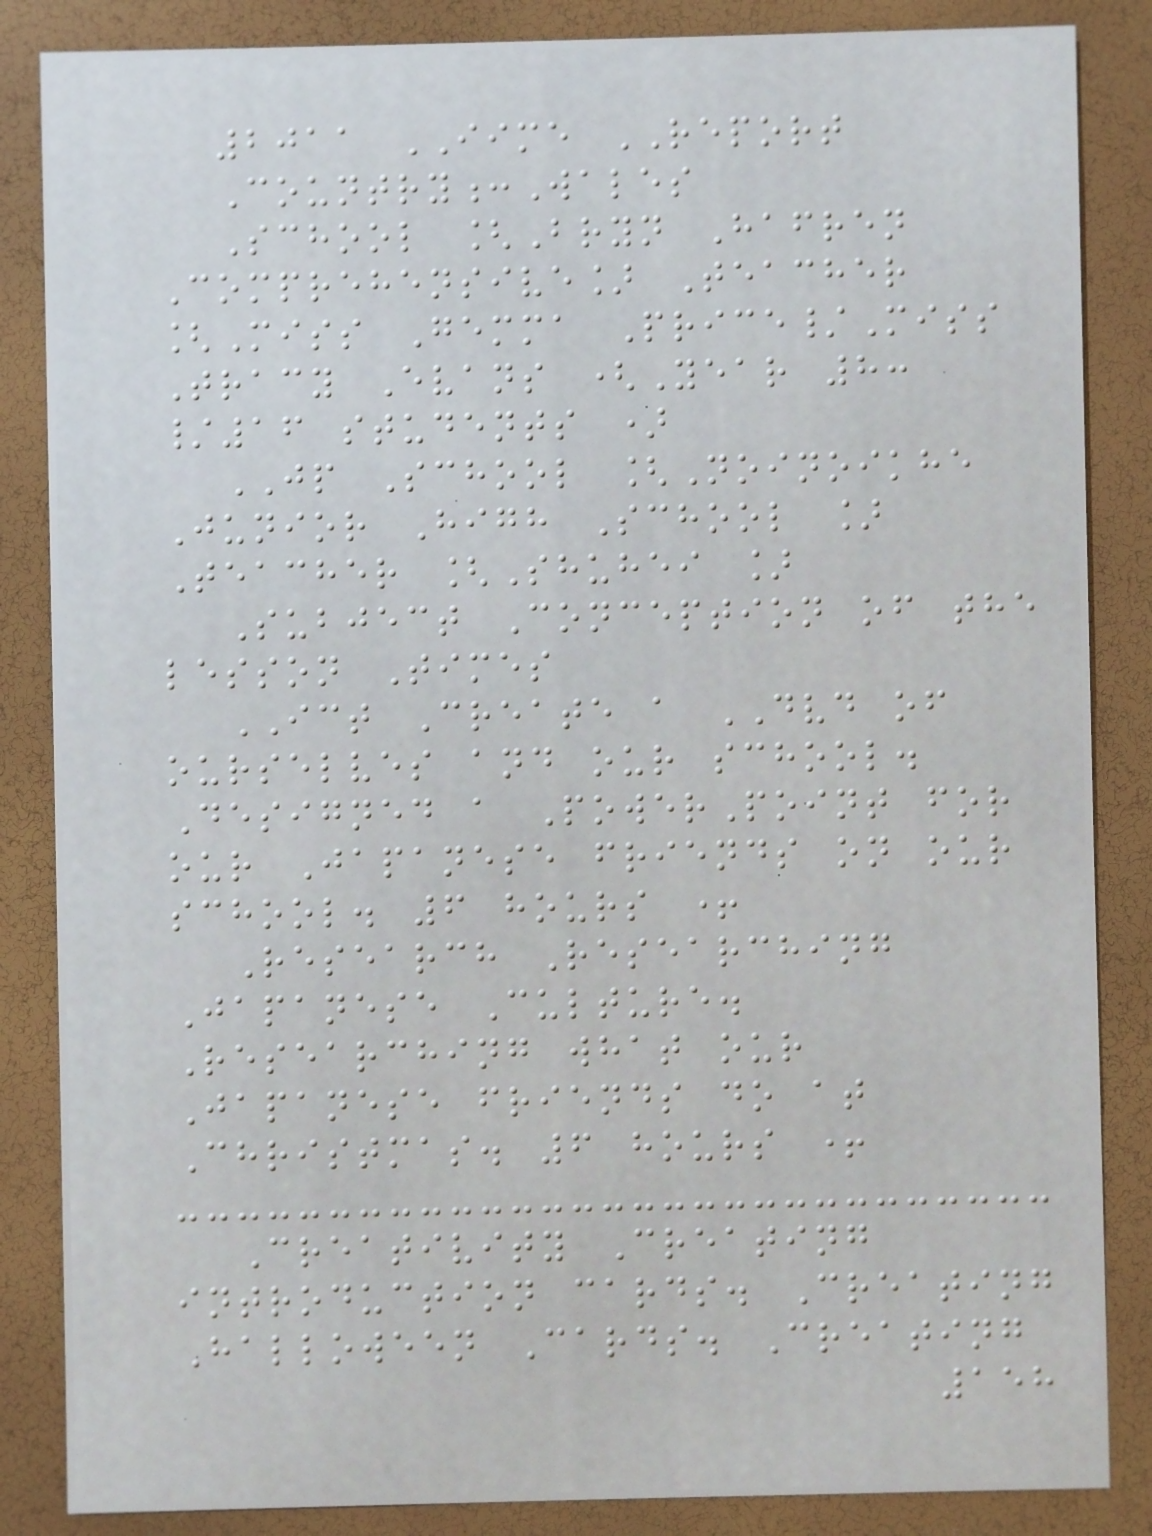2011 IIME REPORT
Country:Wales
School [Bryn Hafren
Comprehensive] Teacher
[Miss Gemma Price/Miss
Tracy Evans (Year 8:
/16 students )
JP School [Noinoikhe
Junior High School ]
Teacher [Shuhei ]
Subject Conception of the
lesson Times
ICT Create a DVD of
ourselves and our school.
Designed a PowerPoint for
our Japanese friends on our
school. 6 hours +
Research Researching
Japanese Culture.
Researching what our
Japanese friends do at
Christmas. 6 hours +
Creativity Creating
introduction cards. Creating
Halloween Cards. Creating
158
